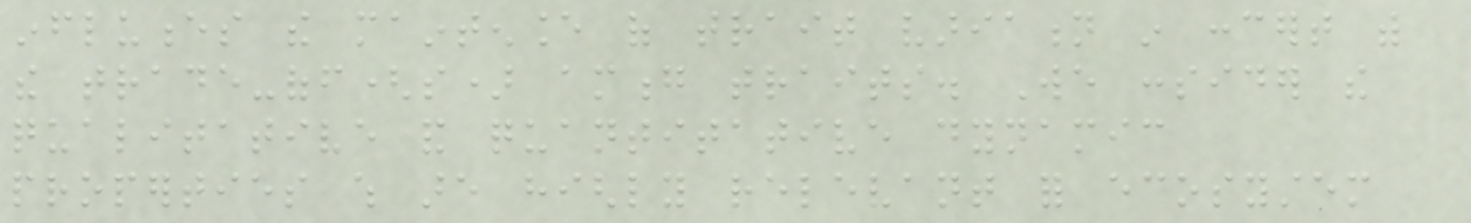influences the maintenance of trait variation in concert with
the trade-off(s) among traits. We consider the
qualitative and quantitative dynamic
properties which are highly relevant for ecosystem
